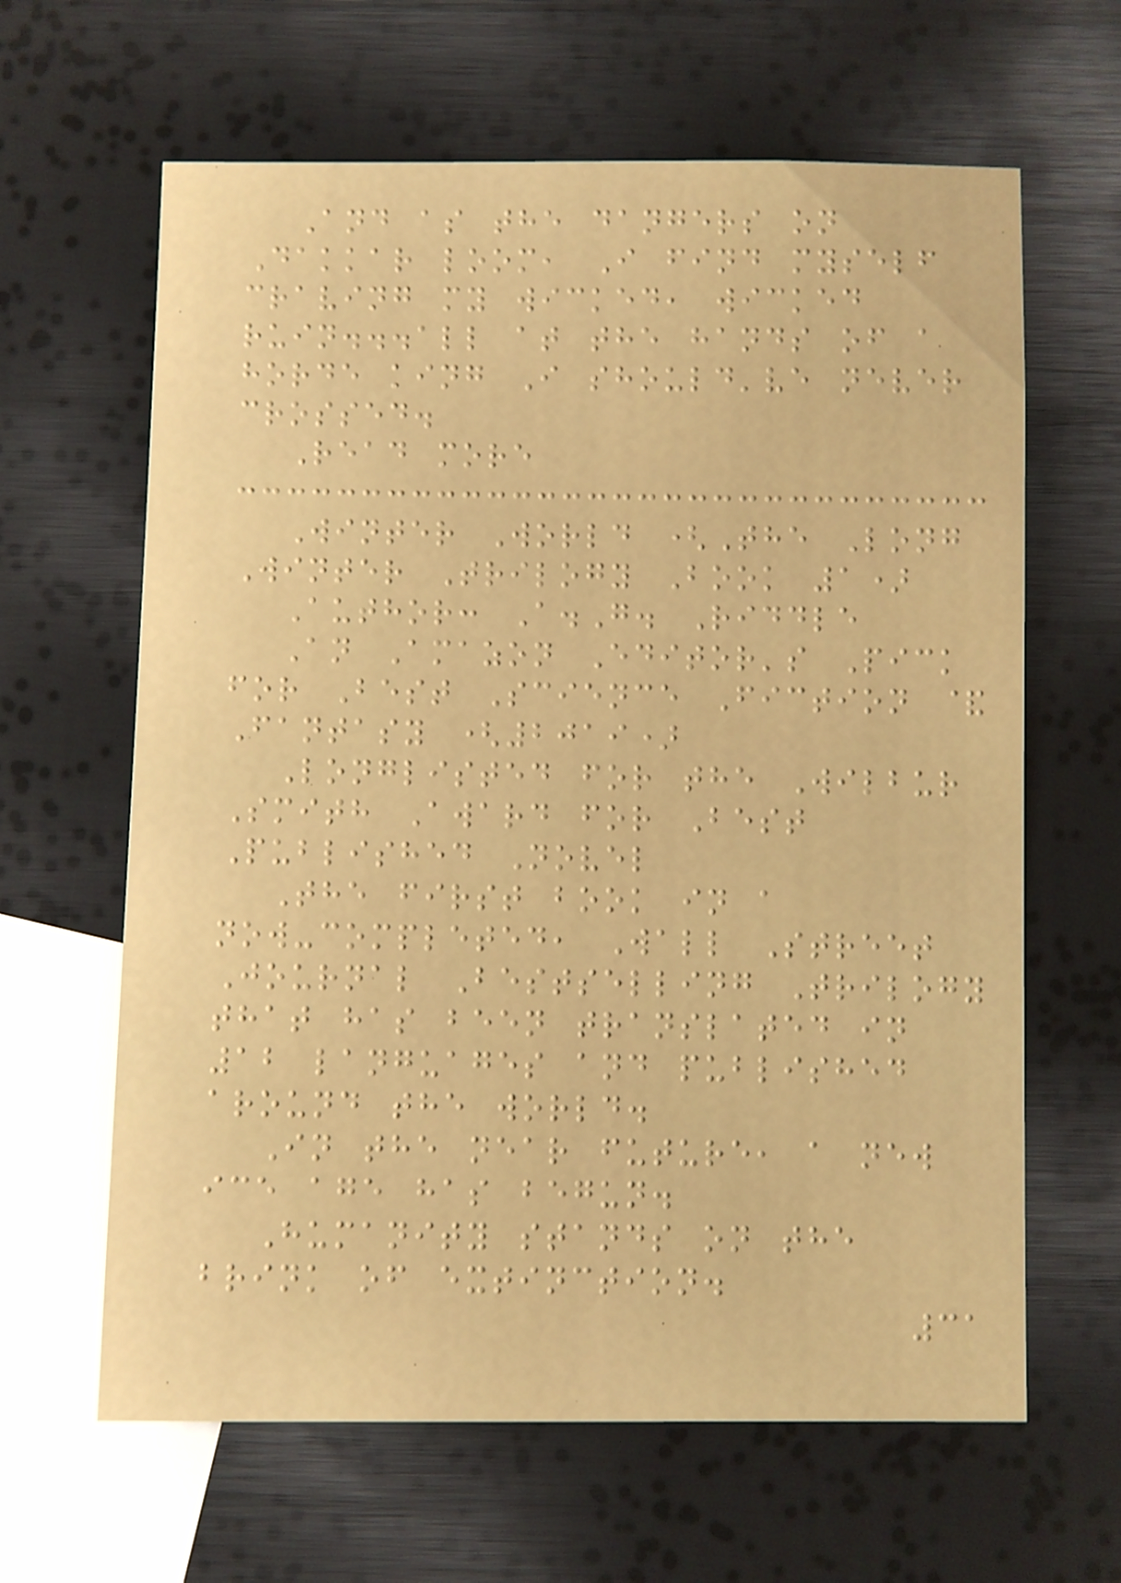And as the dangers on
Dakkar loom, I find myself
craving my wicked, wicked
ruin...all at the hands of a
horde king I should've never
crossed.
Read more
Winter World (The Long
Winter Trilogy Book 1)
Author: A.G. Riddle
An Amazon Editor's Pick
for Best Science Fiction &
Fantasy (2019)
Longlisted for the Wilbur
Smith Award for Best
Published Novel
The first book in a
now-completed, Wall Street
Journal Bestselling Trilogy
that has been translated in
12 languages and published
around the world.
In the near future, a new
ice age has begun.
Humanity stands on the
brink of extinction.
31
